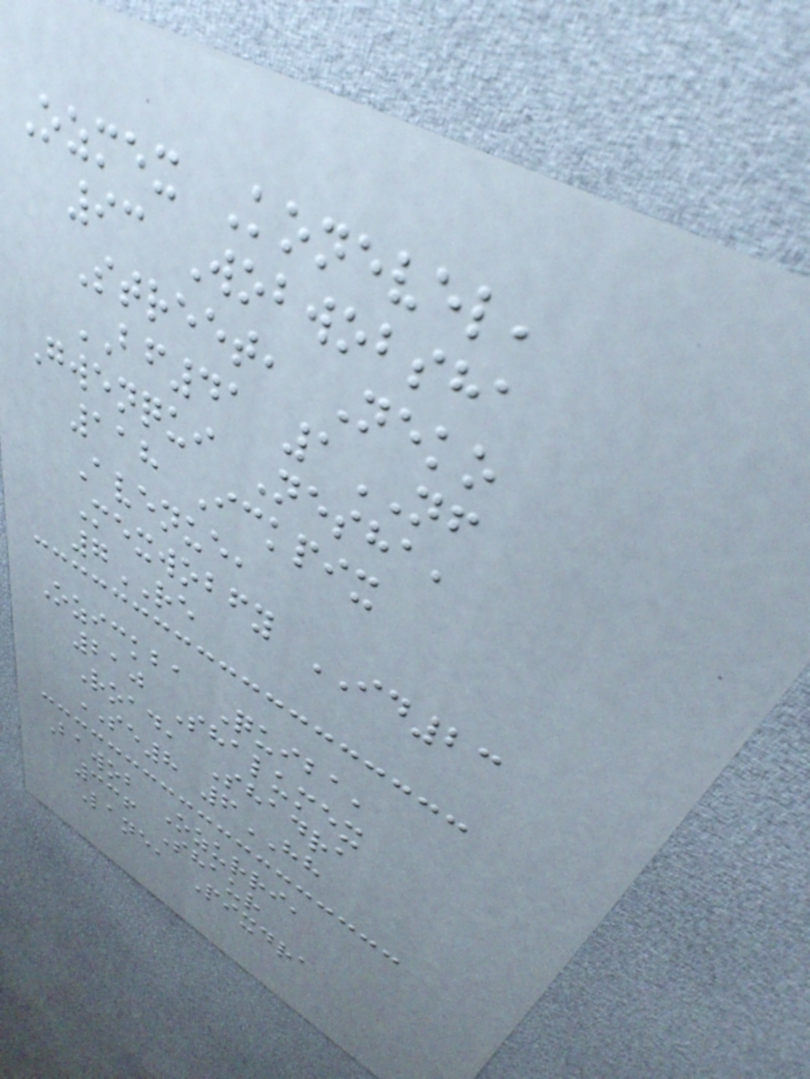Ozmex Konevel,
93 Wobwobsha
Street, Neko
BF41 1NF
Gwenqui Nesha,
118 Ickpix
Avenue,
Mexwobfy ID23
7RE
Ozickba Quiba,
210 Shalumex
Road, Shadra
SE8 6HH
Bawob Ozurri,
336 Shaur
Lane, Pixdra
